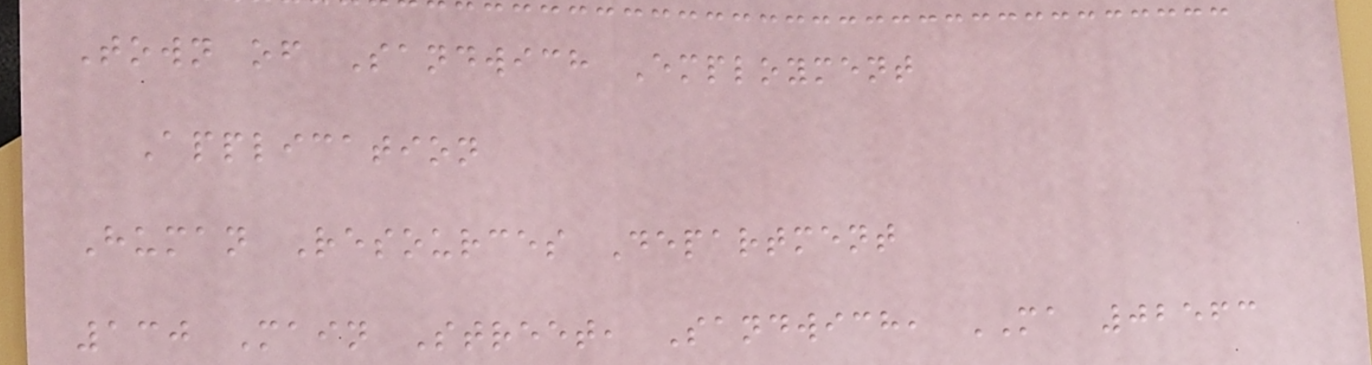Town of Sandwich Employment
Application
Human Resources Department
130 Main Street, Sandwich, MA 02563
